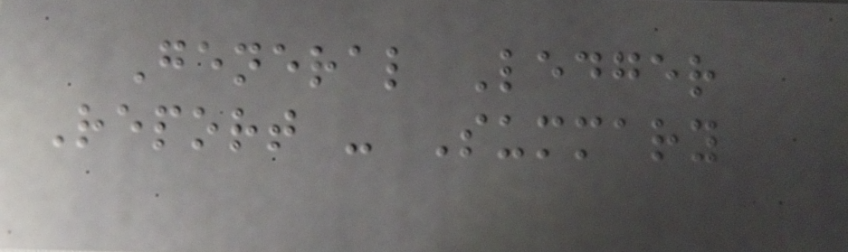General Ledger
Report - Summary
